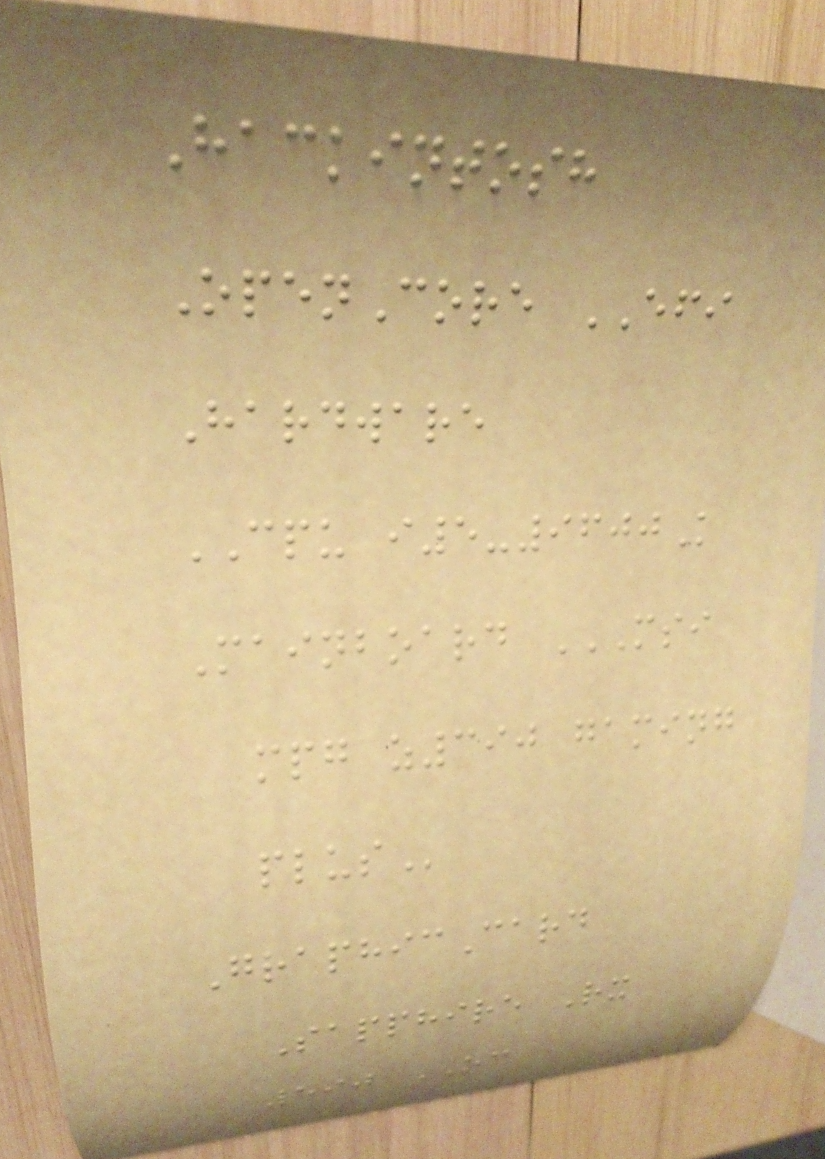Hackintosh
OpenCore EFI
Hardware
CPU i5-9600K
Mainboard MSI
MPG Z390 GAMING
PLUS
GraphicCard
Sapphire Rx
590 OC
